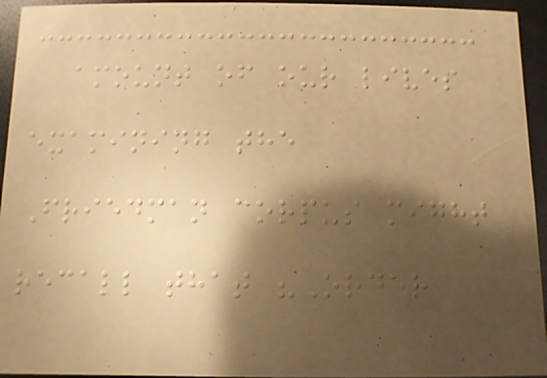amount of our lives
examining the
Friedman corpus might
recall that "Order
